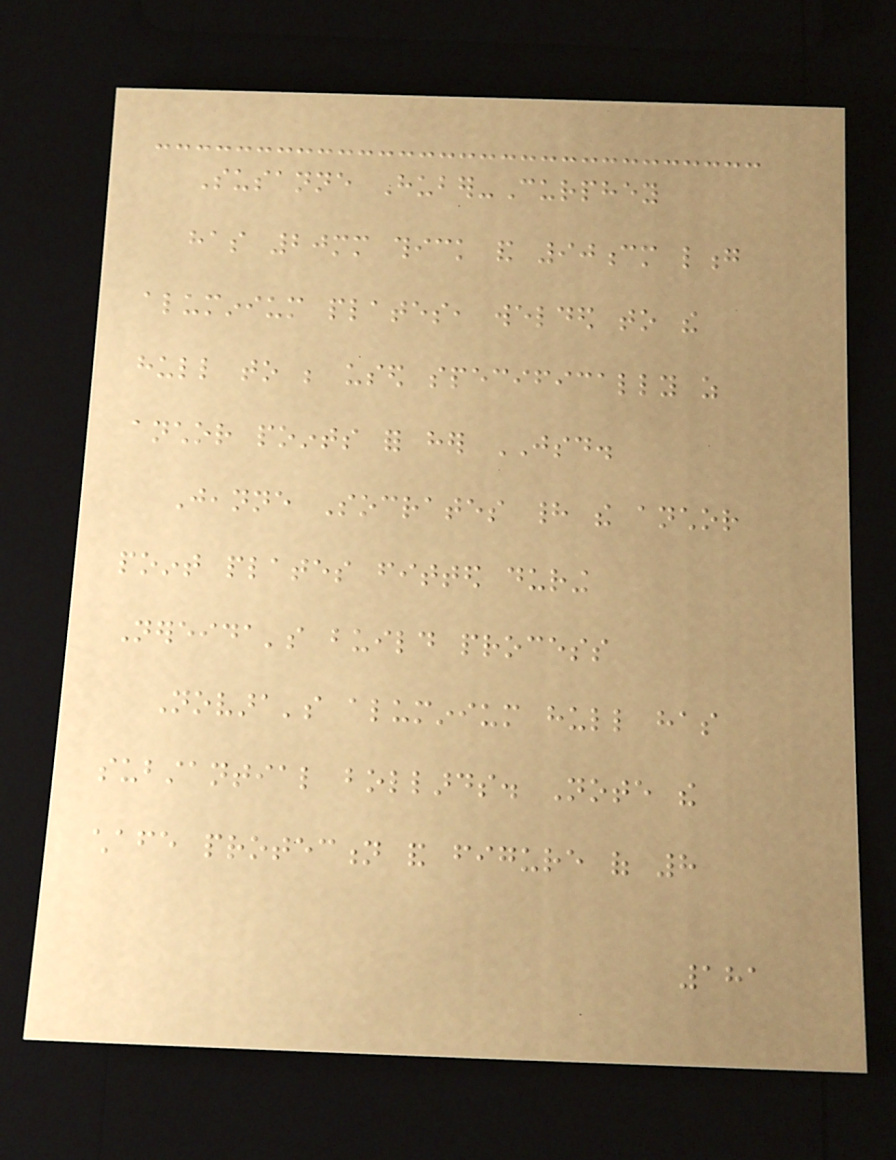Susanne Huber-Curphey
has 20mm thick and 90cm long
aluminium plates, welded to the
hull to be used specifically as
anchor points for her JSD.
Jeanne Socrates had the anchor
point plates fitted during
Nereida's build process
Novara's aluminium hull has
substantial bollards. Note the
chafe protection and figure of 8
181
